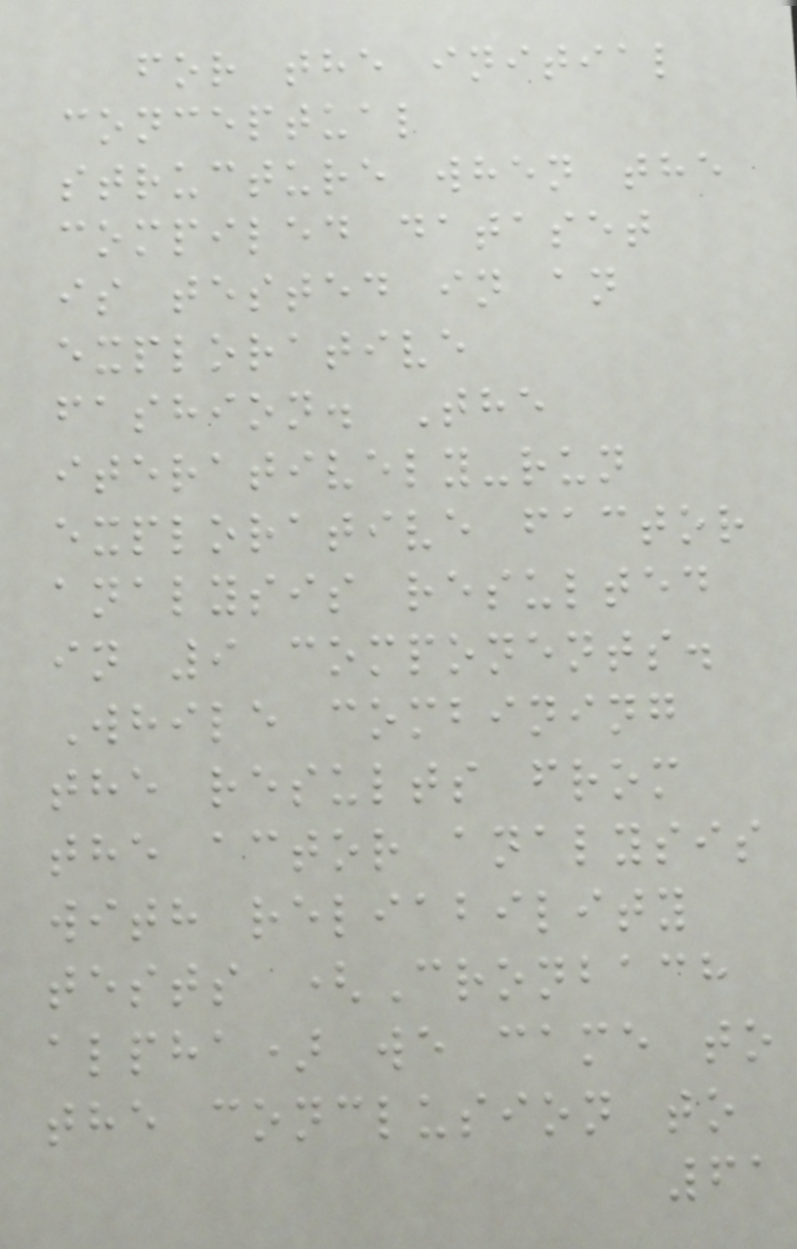for the initial
conceptual
structure when the
compiled dataset
is tested in an
explorative
fashion. The
iteratively-run
explorative factor
analysis resulted
in 9 components.
While combining
the results from
the actor analysis
with reliability
tests (Cronbach
alpha) we came to
the conclusion to
61
